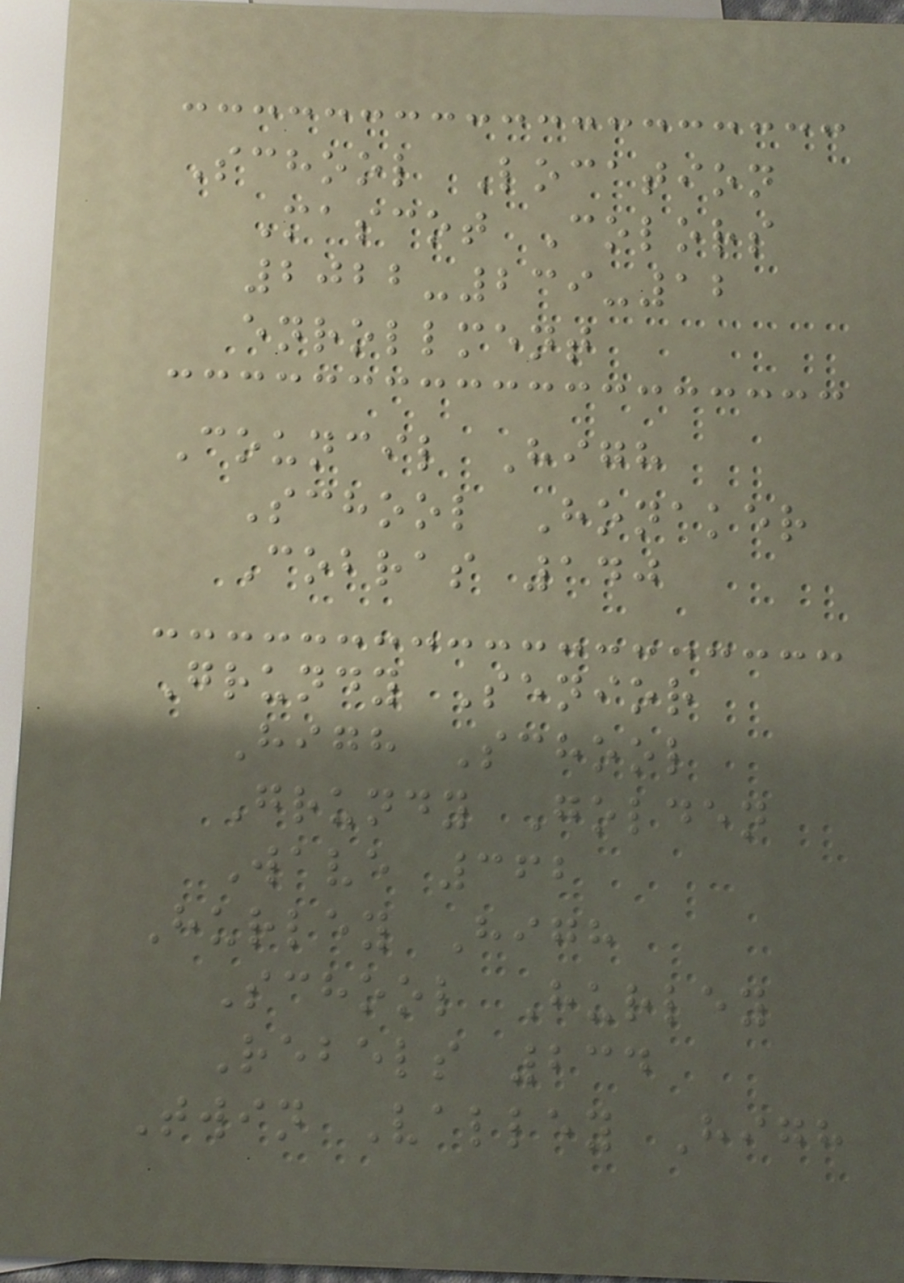School Location
Mascot Colors
2022-239-12
enrollment
Council High
School Honaker
Cobras 140
Grundy Senior
High School
Grundy Golden
Wave 362
Hurley High
School Hurley
Rebels 234
Twin Valley High
